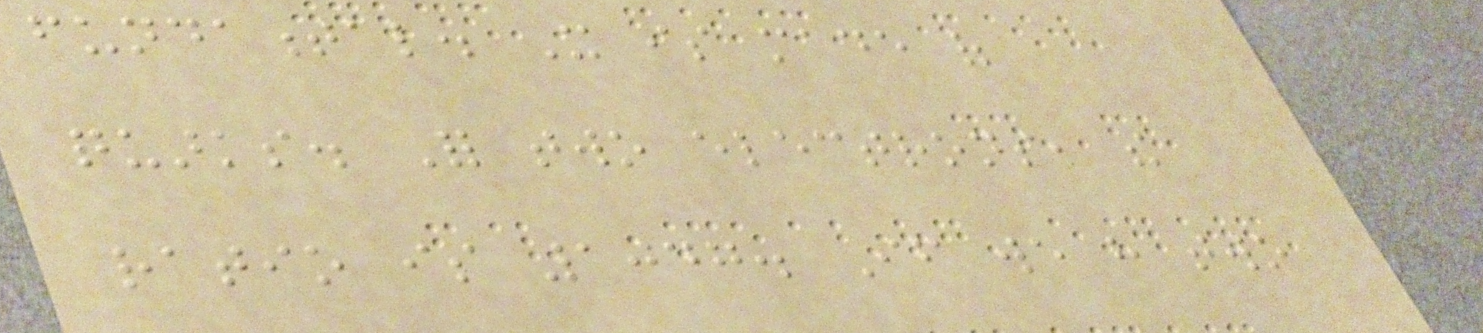fundamental. It is made of
quarks. For two electrons, the
ratio is 1047. If we have two
